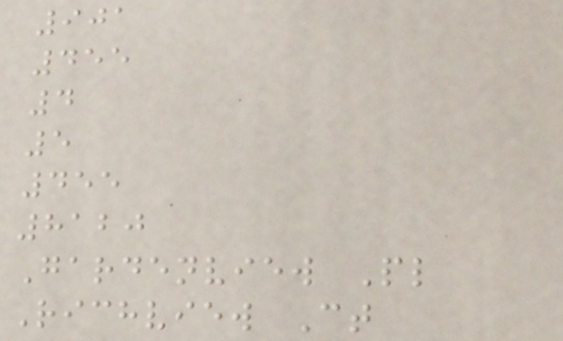901
455
4
5
455
8120
Gardenview Pl
Richview Ct
